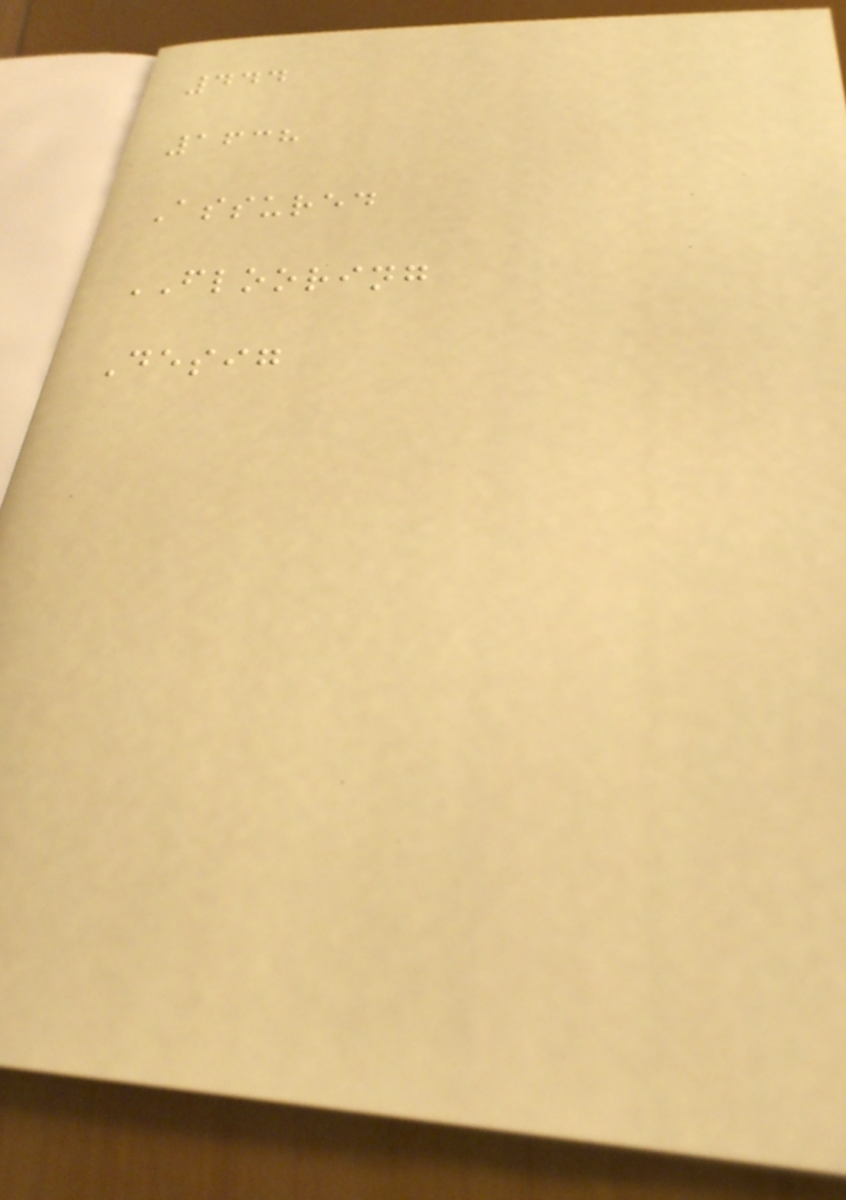444
1638
Assured
FLOORING
Desig
